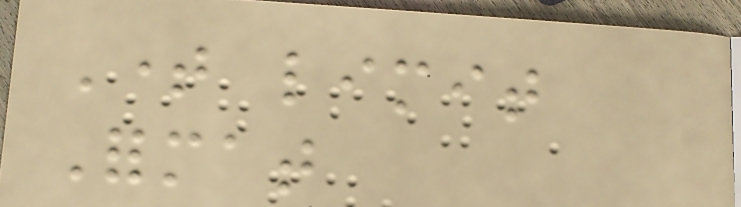Time limit
Format
